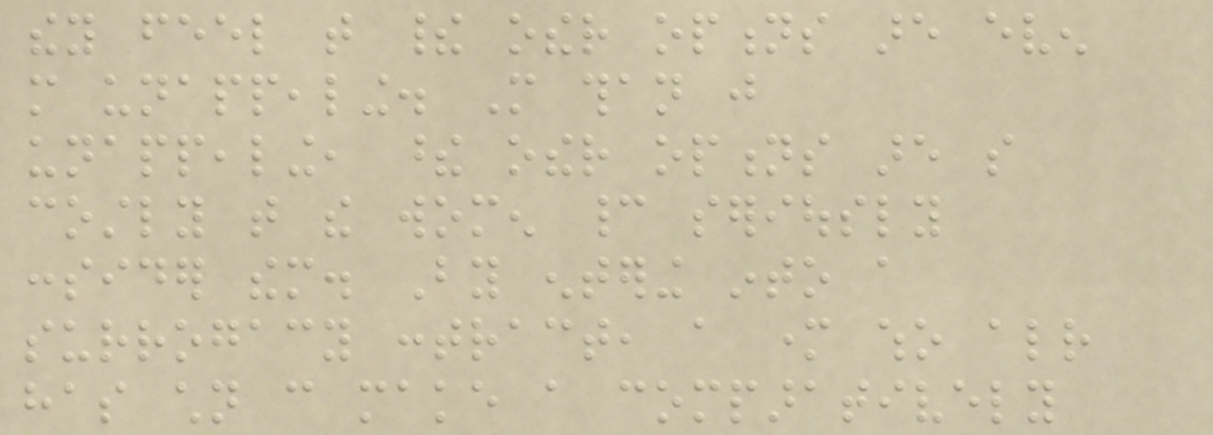they feel that their other options are even
more unappealing. More than just
unappealing, these other options are so
costly that the women cannot seriously
consider them. By entering into a
surrogacy contract, a mother who already
has children can make a comparatively
